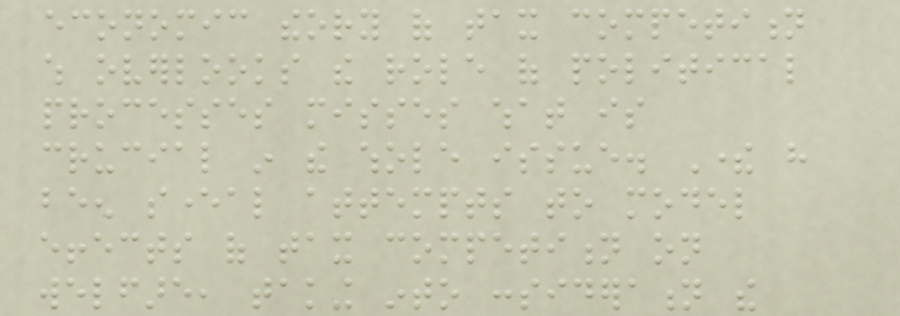economic theory of tax competition
which overlooks the role of political
processes misses what is
crucial in the whole issue. There have
been several attempts to model
effects of tax competition on
welfare, taking into consideration the
